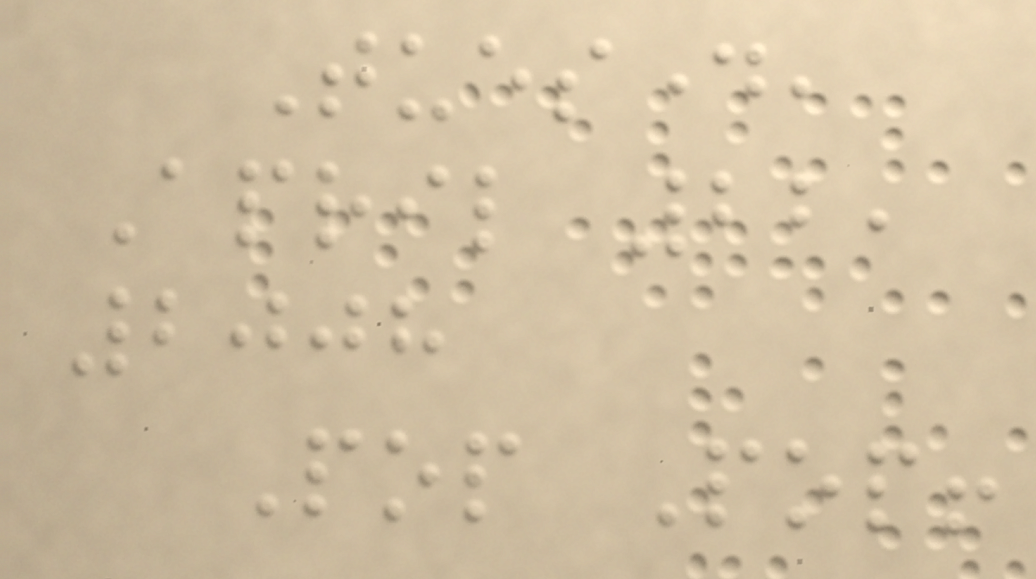Tuesday,
April 22,
2008
Pop Pop!
